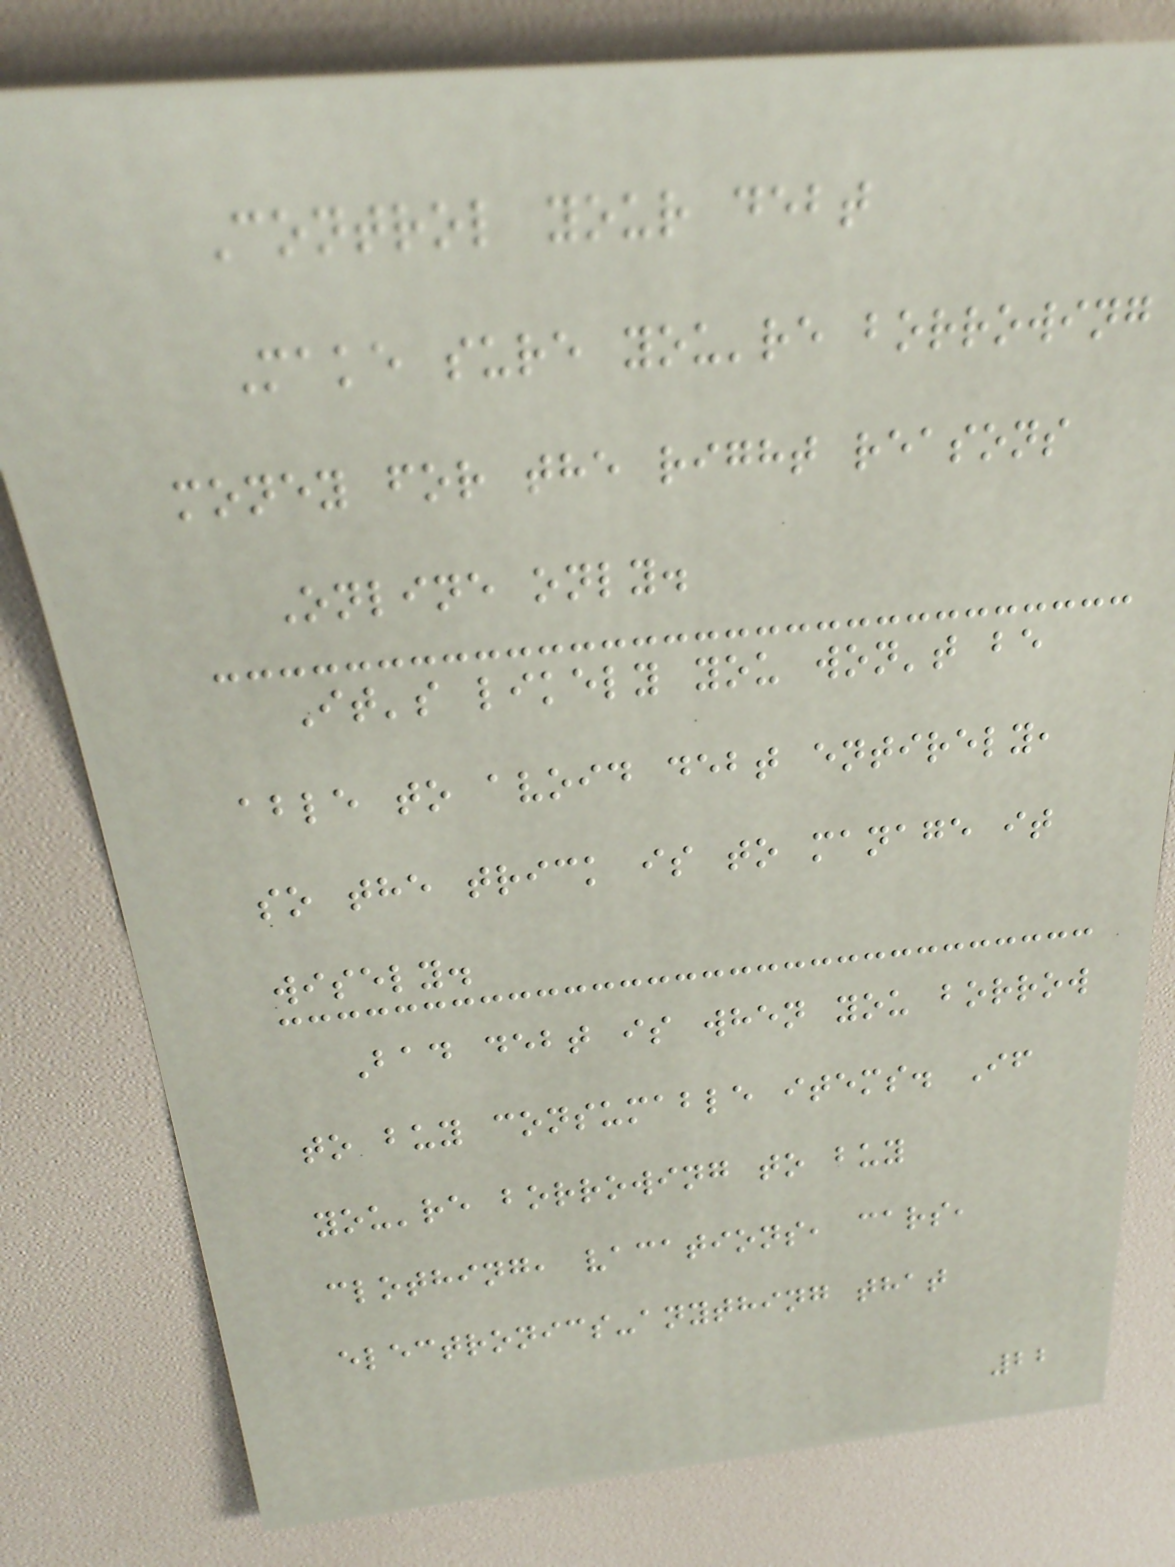Control your debt
Make sure you're borrowing
money for the right reasons
Online only.
It's likely you won't be
able to avoid debt entirely,
so the trick is to manage it
wisely.
Bad debt is when you borrow
to buy consumable items. If
you're borrowing to buy
clothing, vacations, cars,
electronics-anything that
22
